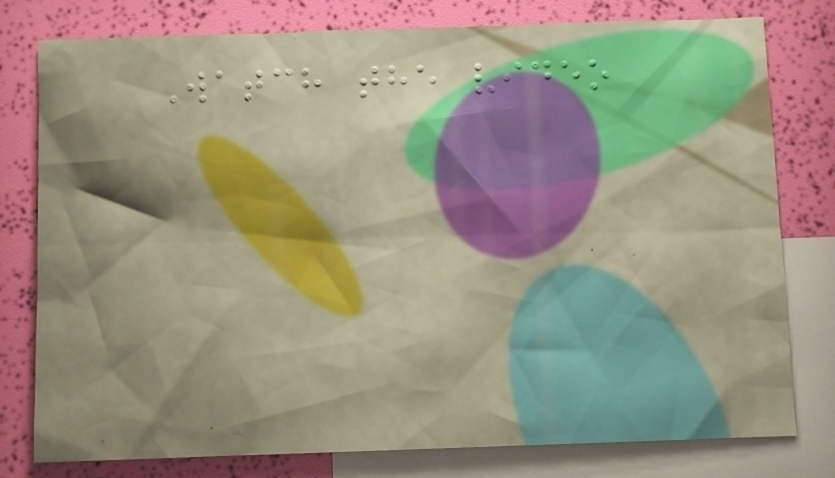Watch the video
